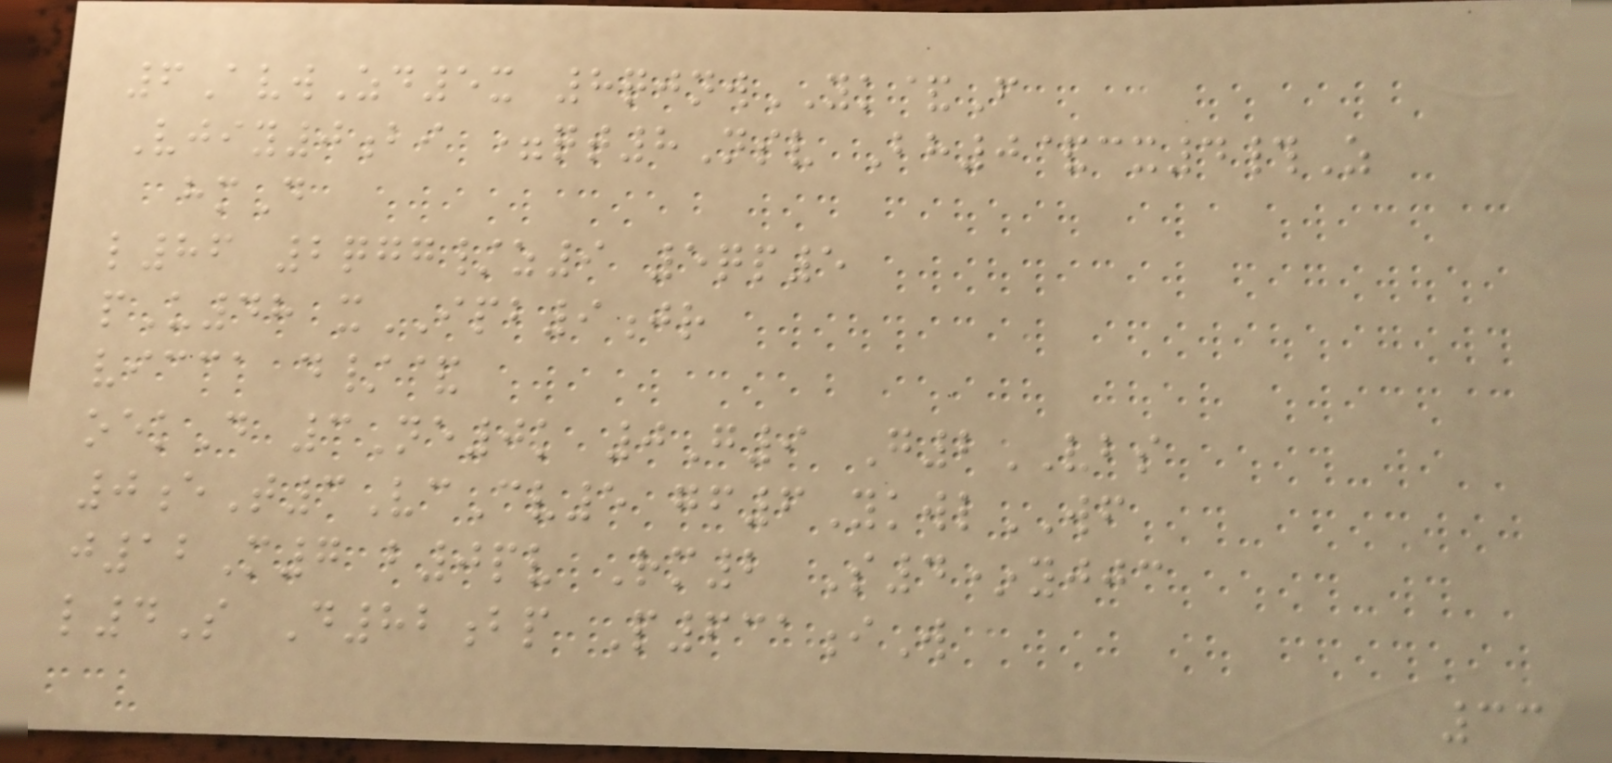6AvwZd5x 8qjnwYK&F
Vjiy0bi =qt8Nsv Bh0&cx4#Z
hmD
l86 2qgg/z9 5qp5
pU48 xIPB9jr
vicca d/&
oekD 3Ne0k 0G9 G2VBS
0eT3VcCv5 gf6YkwlWF
j12M7 b0pv Rm2 S4*yjjc
l4S D82bp P631iW
33
